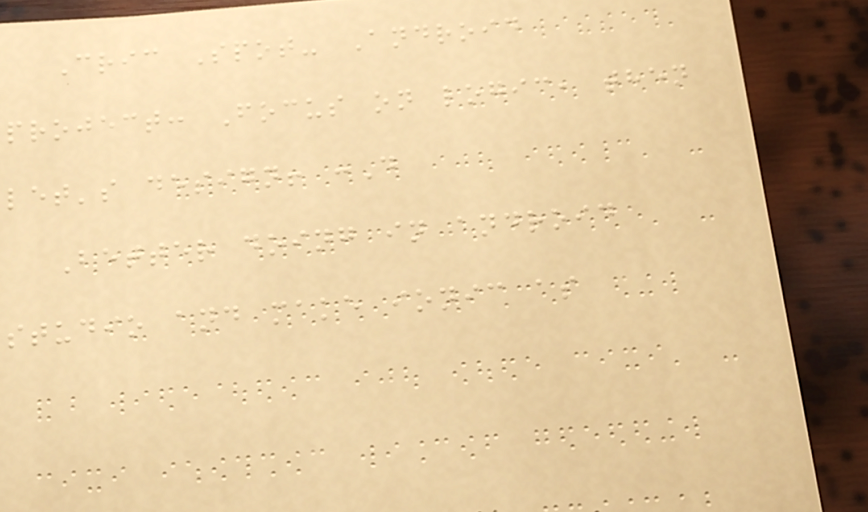Cric Spot- Android
project: Focus on logic, then
let's design! :D
Better doing in android
studio and make ionic as
